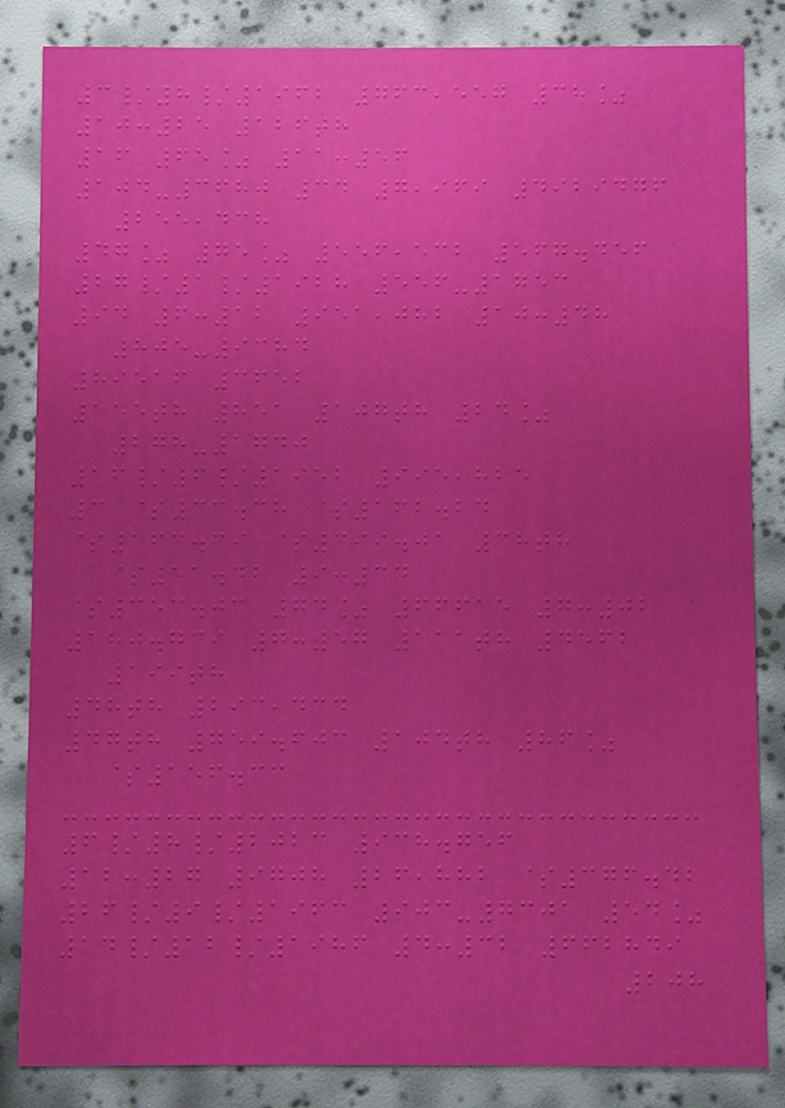3/8/1962 763,557 38%
10:25 126th
16 65% 11:56
104-3680 34 7,969 4929476
255,438
47% 75% 556,532 567.456
27/1/1928 556-1753
94 6:12 951,082 10:48
805-9384
89516 3652
155th 851 107th 24%
278-1740
16/6/1952 995,825
3 $33.38 $162.24
$163.39 $399.01 38th
$51.42 9:34
$353.03 74% 66615 7:02
180.739 7:57 111th 4562
199th
48th 293,434
47th 759.603 104th 86%
$156.33
6/8/2023 938.756
12:27 9708 26,882 $376.42
26/9/1963 903-7301 54%
14/12/1986 4:32 662849
208
